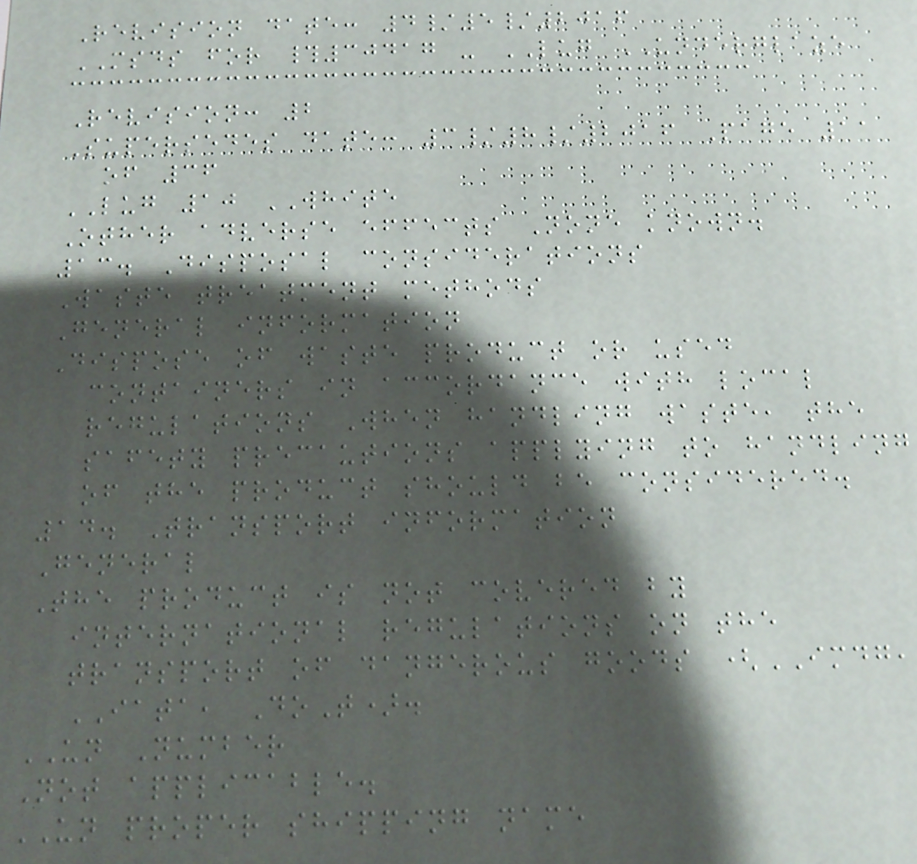Revision date: 4/5/2016
MSDS for #30417 - LUG UNDERGLAZE
Revision: 2
Supersedes date: 3/8/2016 Page 11
of 36
LUG 10 WHITE
Other adverse effects None known.
13. Disposal considerations
Waste treatment methods
General information
Dispose of waste product or used
containers in accordance with local
regulations When handling waste, the
safety precautions applying to handling
of the product should be considered.
14. Transport information
General
The product is not covered by
international regulations on the
transport of dangerous goods (IMDG,
IATA, DoT).
UN Number
Not applicable.
UN proper shipping name
